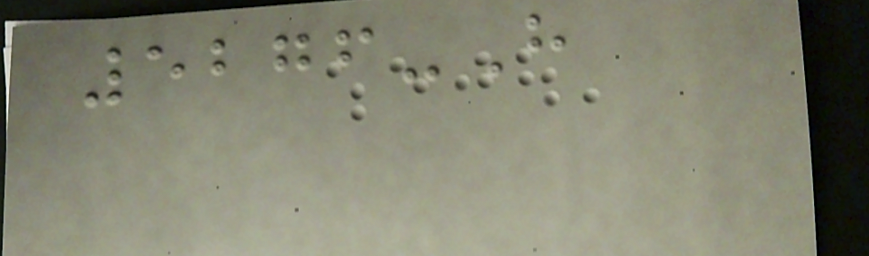5276-H
